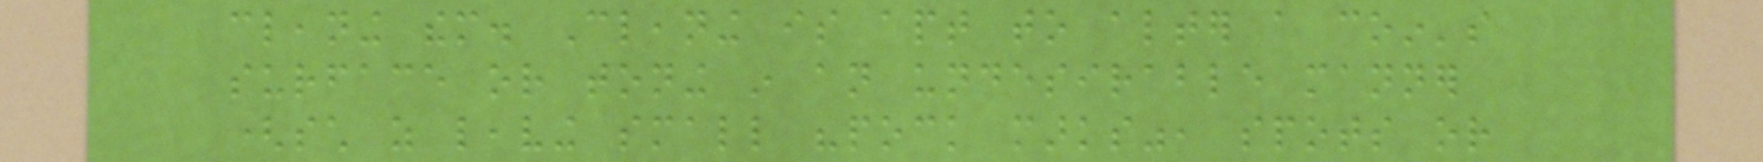cleaning them. Cleaning is apt to alter a coin's
surface or toning in an undesirable manner
(such as leaving small "pock marks", spots or
